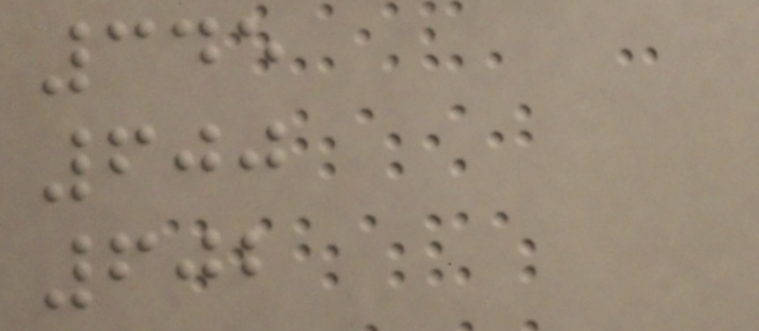345
600
602
